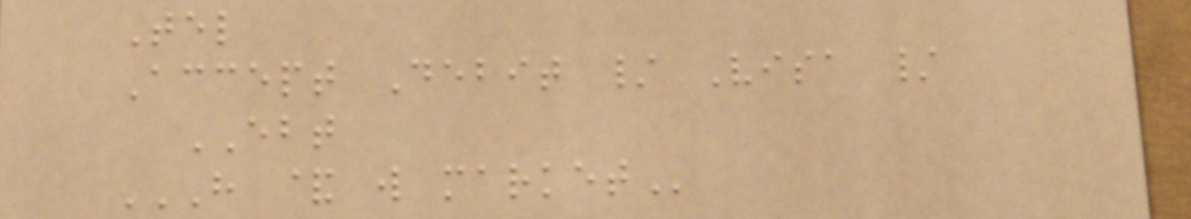Tel
Accept Debit / Visa /
EBT
H & W MARKET
